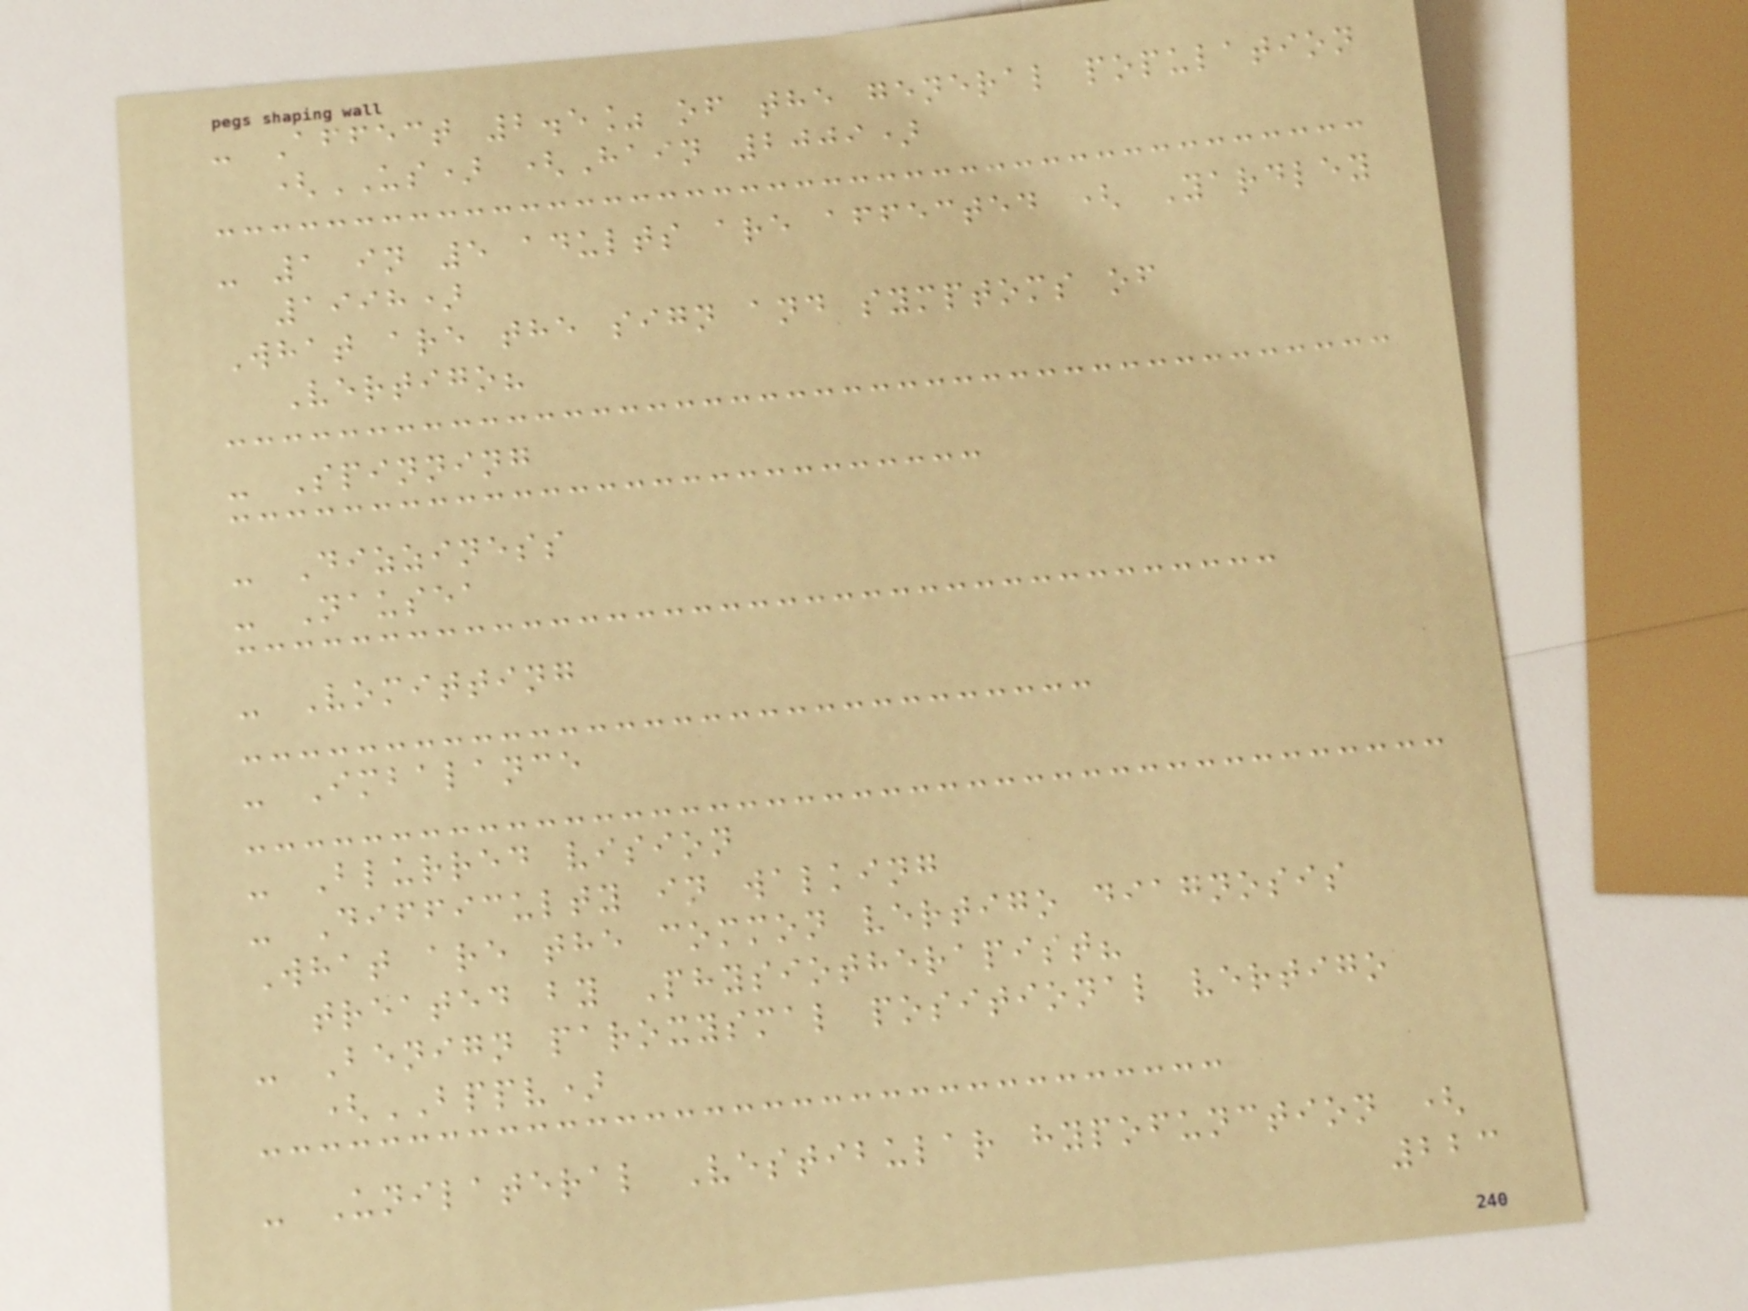- Affect 2.5% of the general population
(US) (Hain 2009)
- 1 in 5 adults are affected ( Yardley
1998)
What are the sign and symptoms of
Vertigo?
- Spinning
- Dizziness
- Nausea
- Vomitting
- Imbalance
- Blurred vision
- Difficulty in walking
What are the common vertigo diagnosis
treated by Physiotherapist?
- Benign paroxysmal positional vertigo
(BPPV)
- Unilateral Vestibular hypofunction (
223
